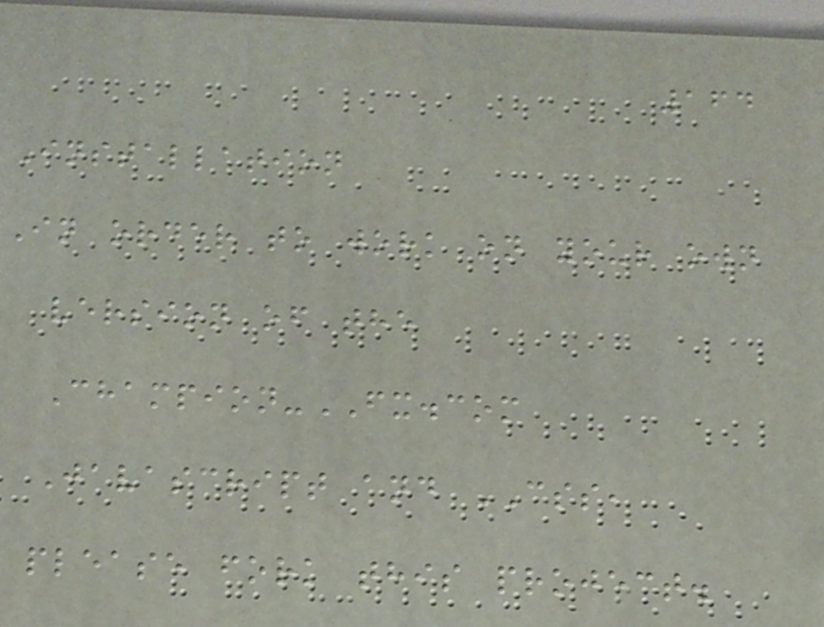164
Installation
In order to work on your own
version of the
Champion-FX.com
Javascript and CSS,
please fork this project.
